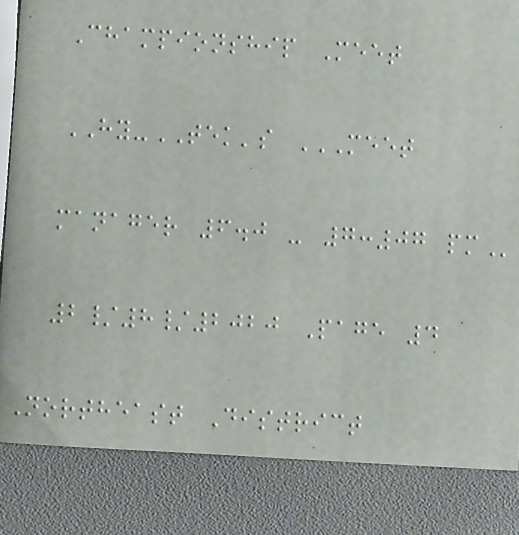Championship Meet
HY-TEK's MEET
MANAGER 6.0 - 7:07 PM
2/8/2020 Page 4
Northeast District
